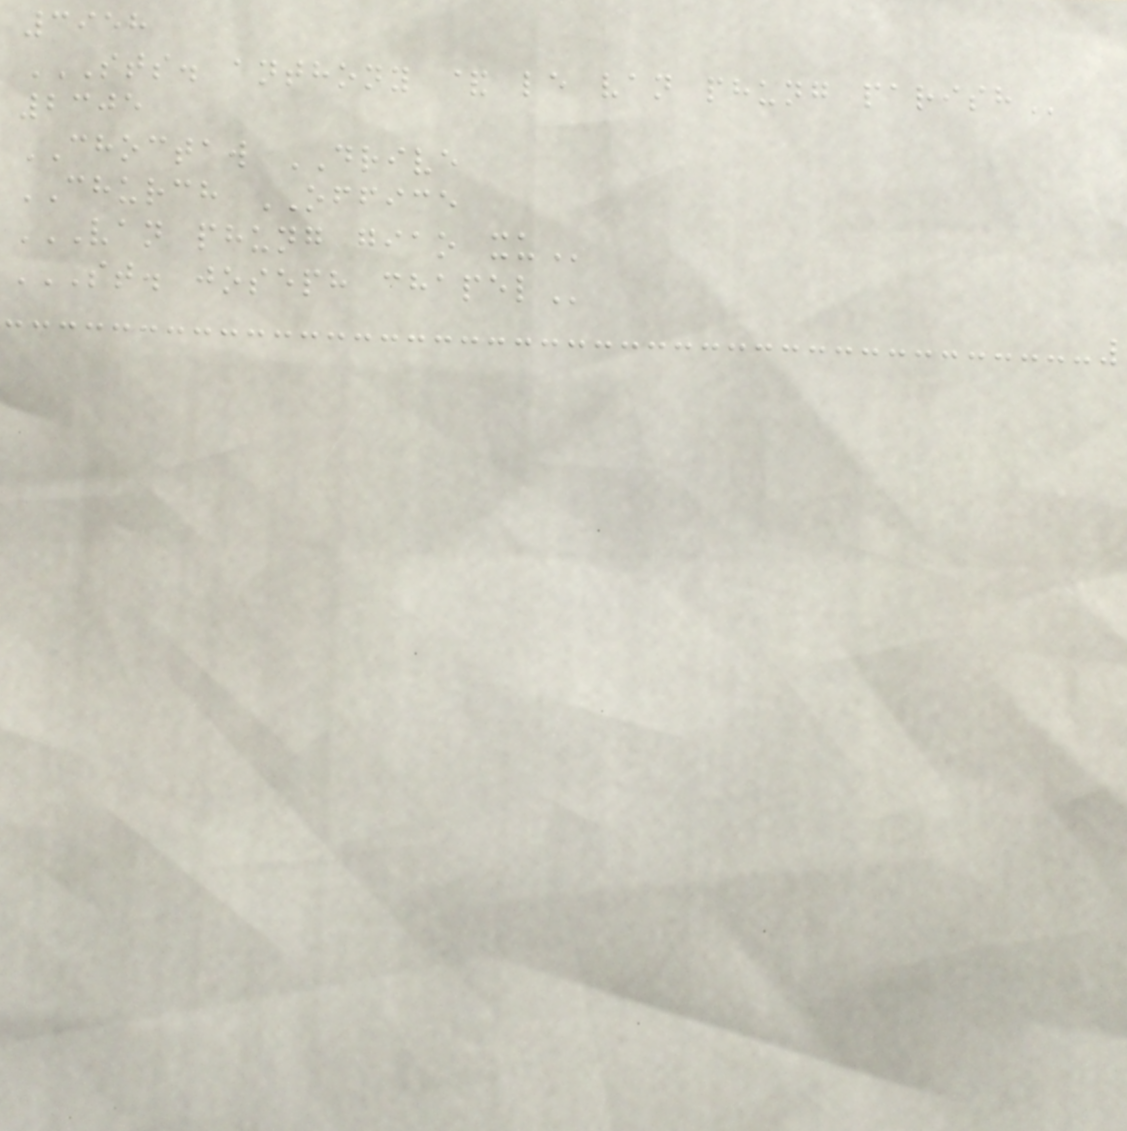3958
STS. ANTHONY & LE VAN PHUNG PARISH
2305
CHOCTAW DRIVE
CHURCH OFFICE
VAN PHUNG GIAO XU
ST. JOSEPH CHAPEL
